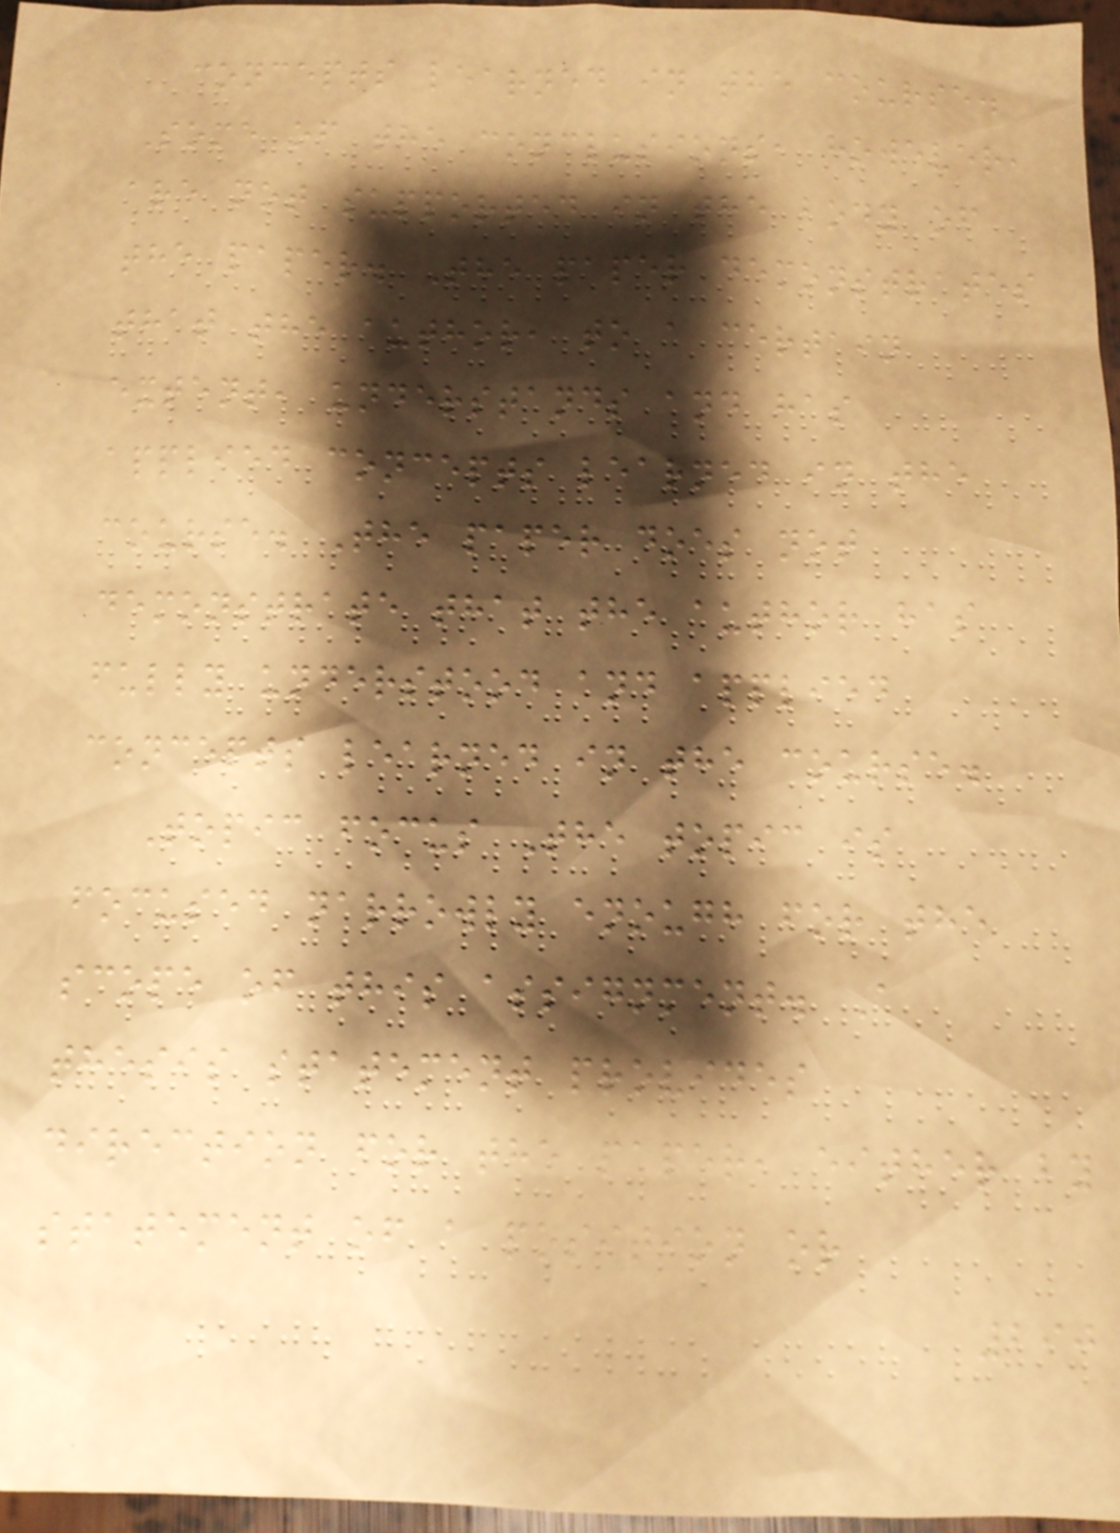concepts learned in the course.
Some of the conclusions, however,
are not supported in the body of
the paper. The paper demonstrates
that the author, to a certain
extent, understands and has
applied concepts learned in the
course. The paper does not
demonstrate that the author has
fully understood and applied
concepts learned in the course.
Topic focus The topic is
focused narrowly enough for the
scope of this assignment. A
thesis statement provides
direction for the paper, either by
statement of a position or
290
